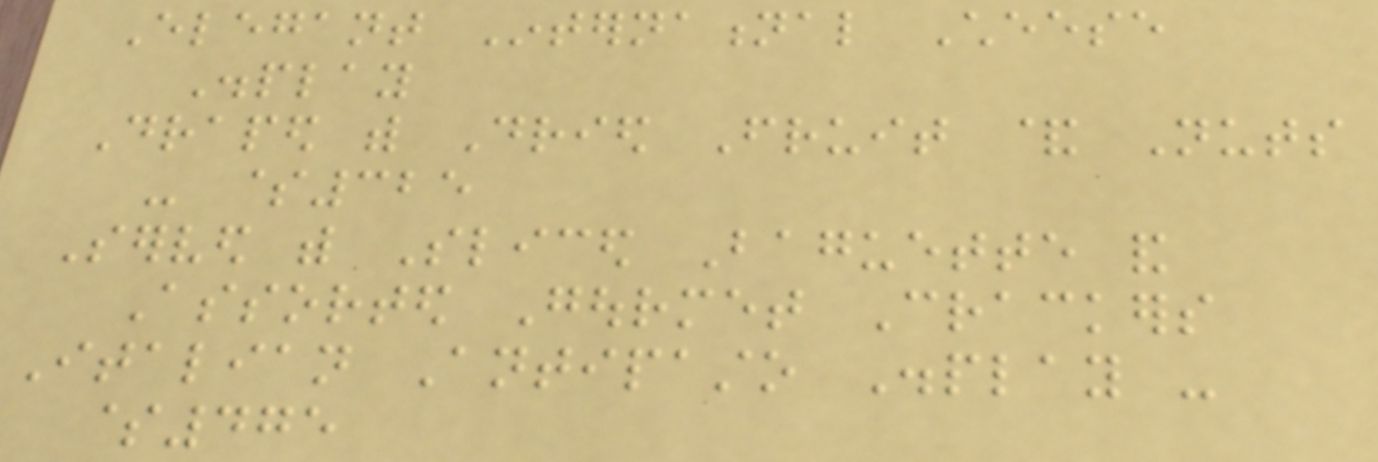Elegant International Cheese
Display
Draped with Dried Fruit & Nuts
- $325
Served with Sliced Baguette and
Assorted Gourmet Crackers
Italian Antipasto Display -
$475
